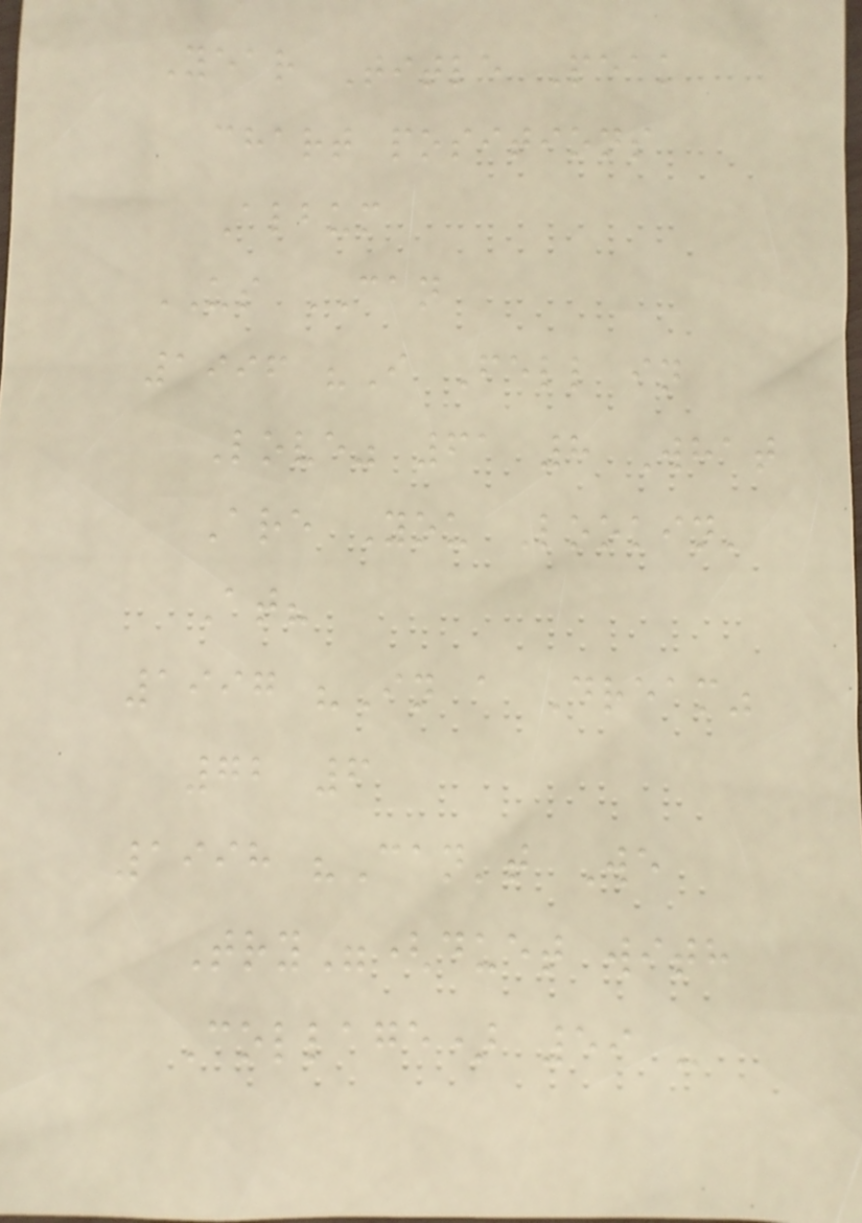Year Title Peak
chart positions
Album
US CAN
1996 "I Fell in
Love" 61 8 What
Are You Lookin'
At?
1997 "In a Dream"
72 6
1998 "Can't We
Try"(duet with
Collage) 59 -
